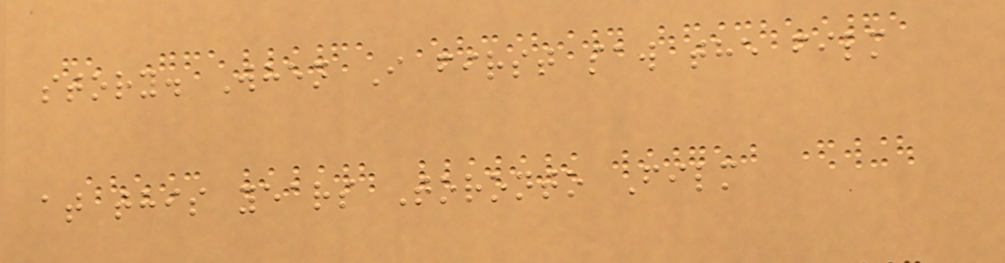story. When I first saw the film
at this years Toronto Film
